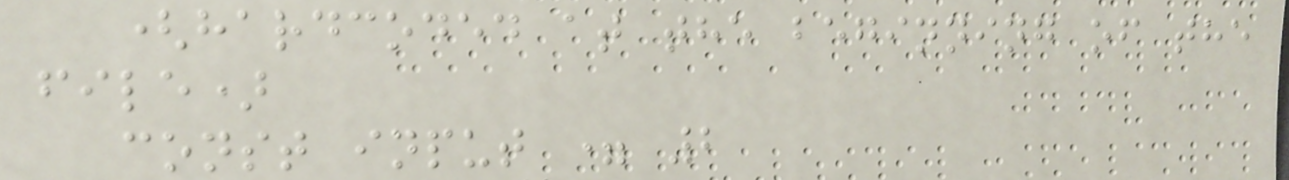(hardcoded at the beginning of the
file)
const input = 2
